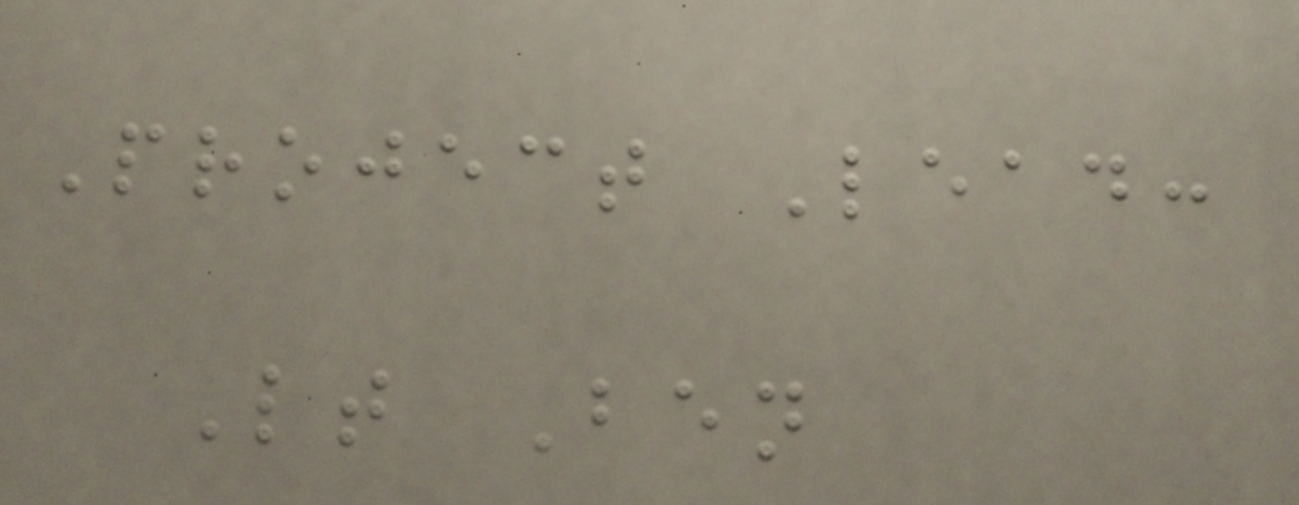Project Lead:
Lt Ben
